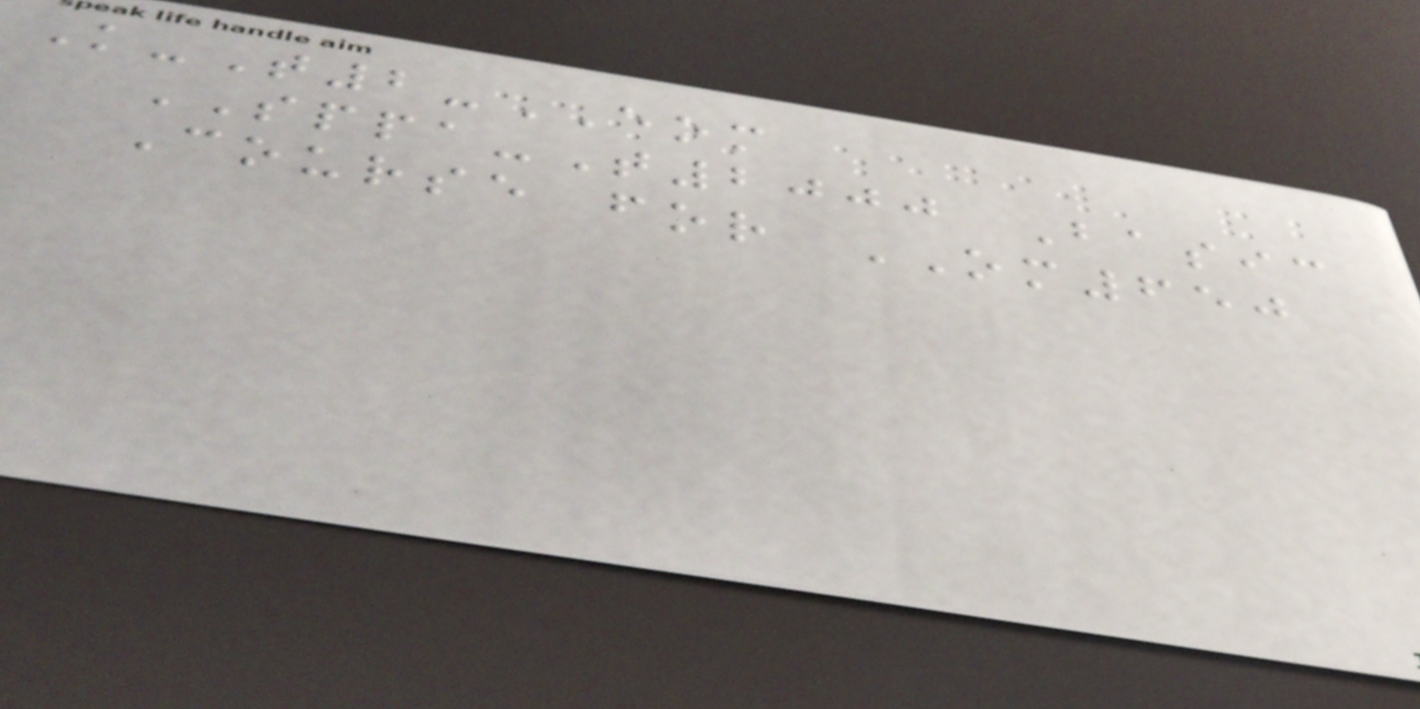K-T2-EOM
SPPA-T2000 Basic
Course for OM650
